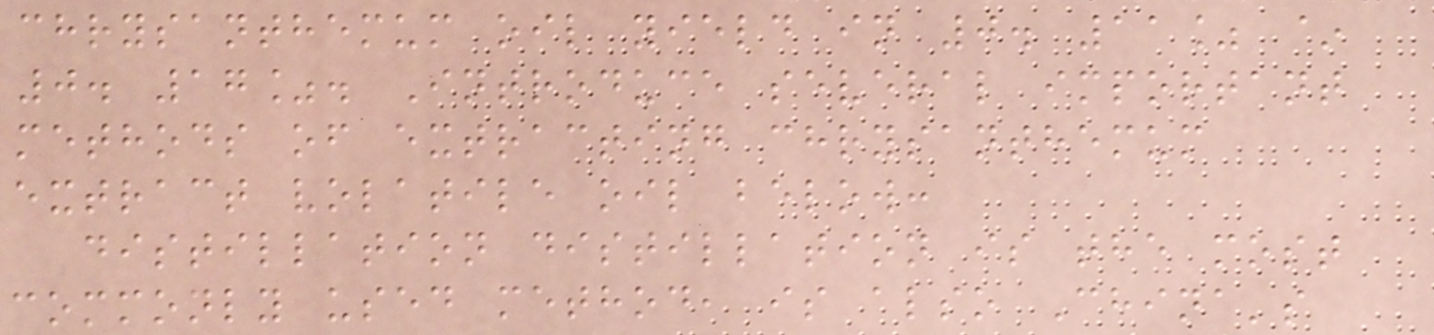chrysanthemum oil yield in 0. 11% ~
0. 17%. Introduce several important
methods of extracting chrysanthemum
extract volatile oil below:
distillation distillation is the most
commonly used method, is also China's
